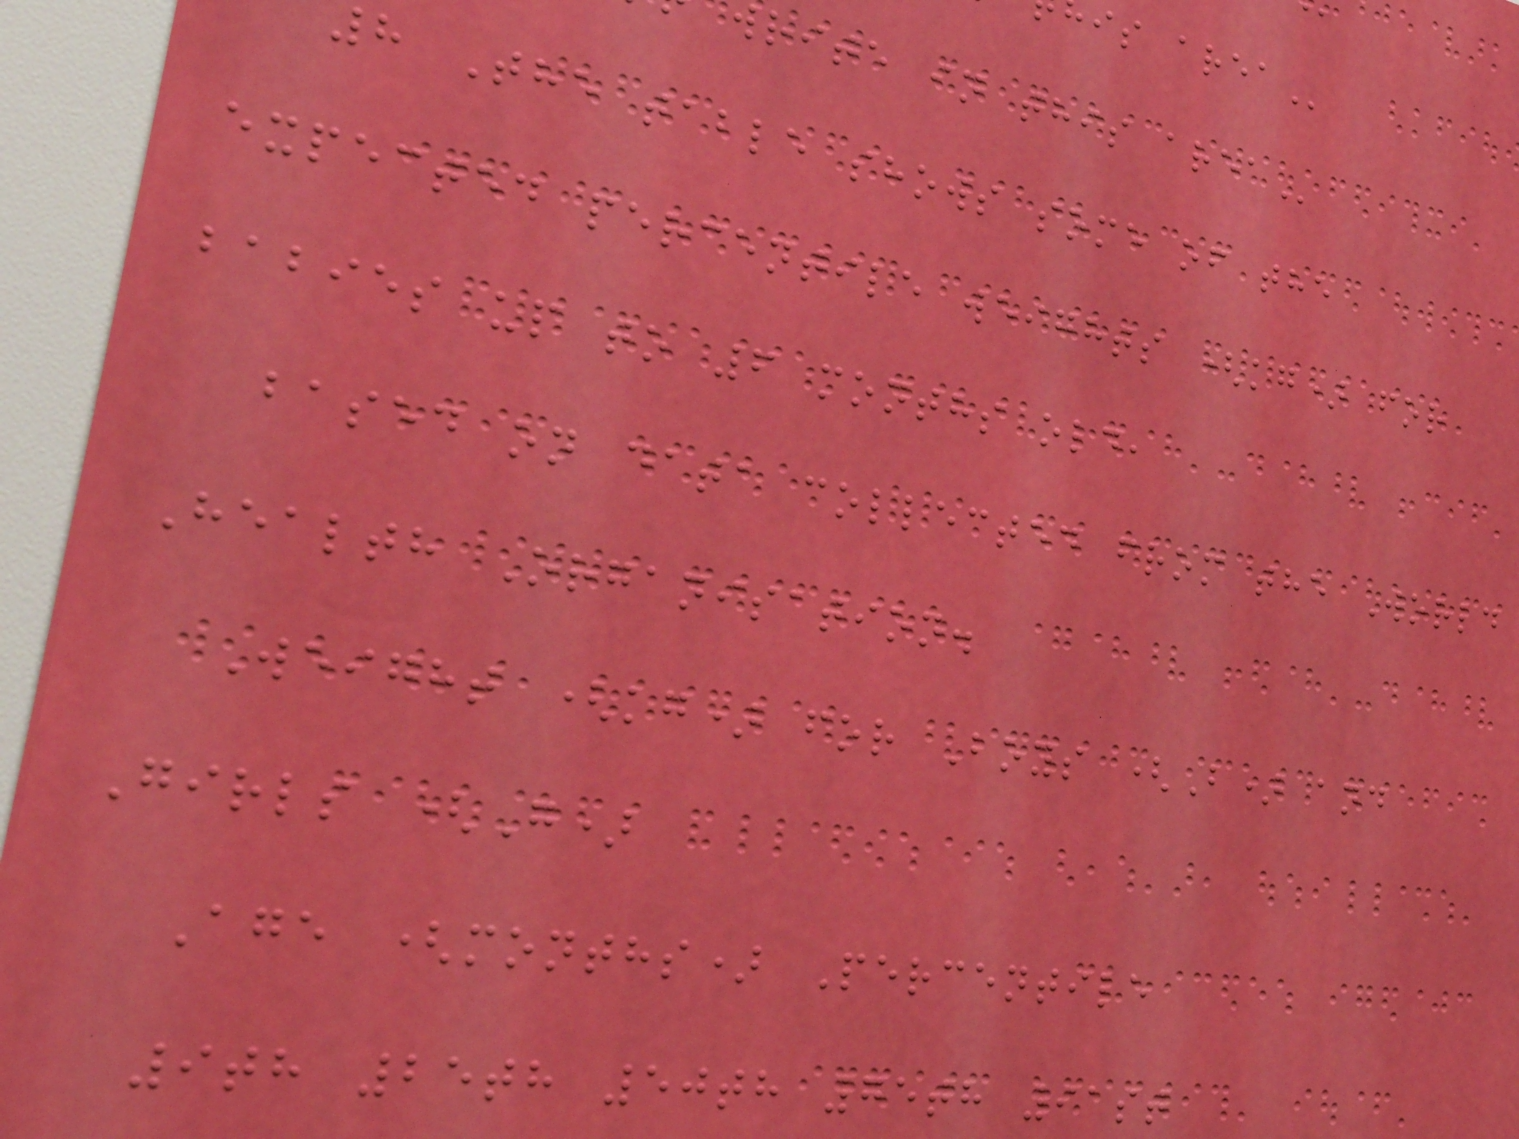rite in this
8 The table shows some of the
expected percentile weights (kg) for
babies up to 6 months old,
based on data collected from the World
Health Organisation.
Weight (kg) for Boys (B) and
Girls (G)
Age (months) Percentile
9th 25th 50th 75th 91st
